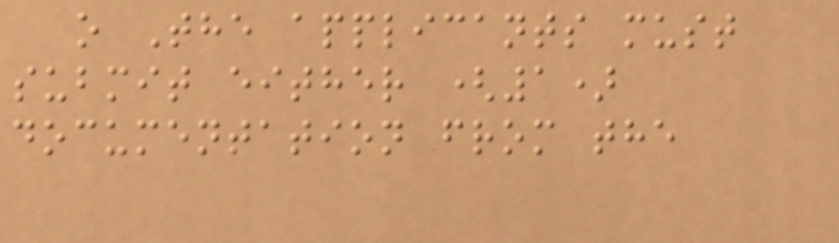o The applicants must
submit either (1)
documentation from the
